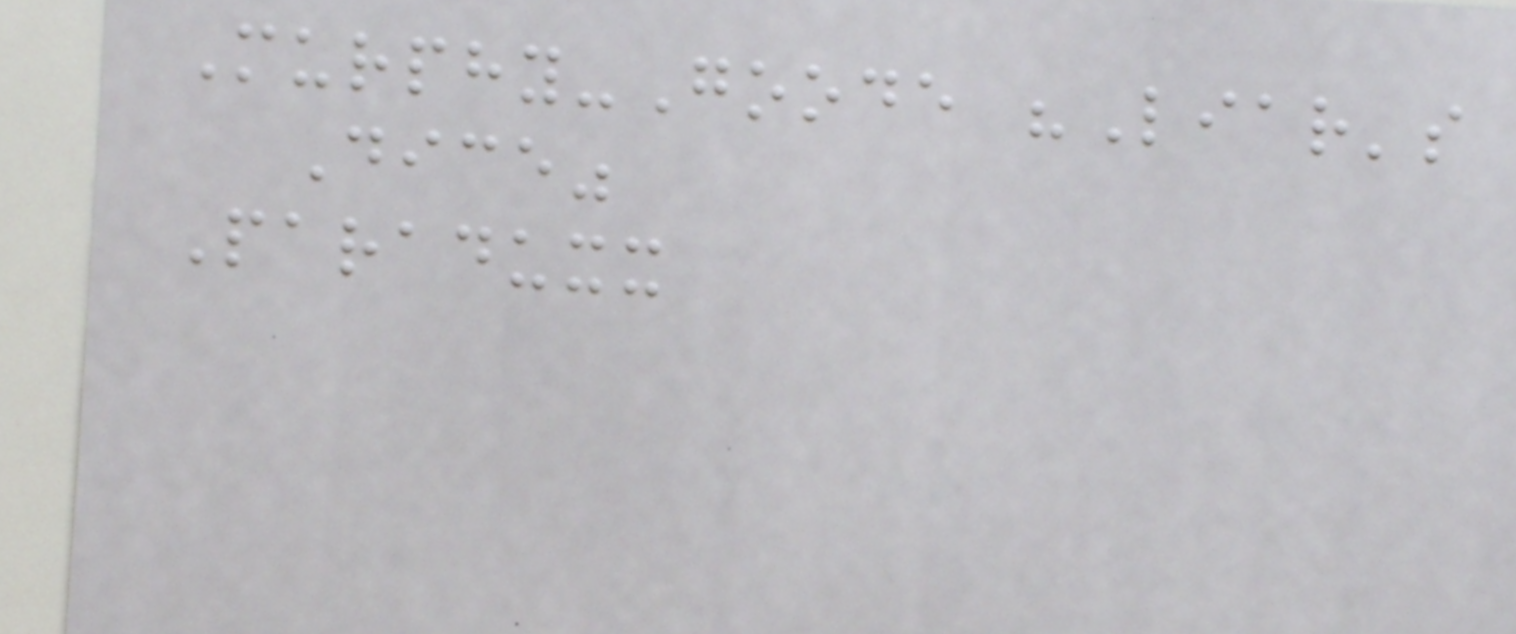Murphy-Goode "Liar's
Dice"
Paraduxx
